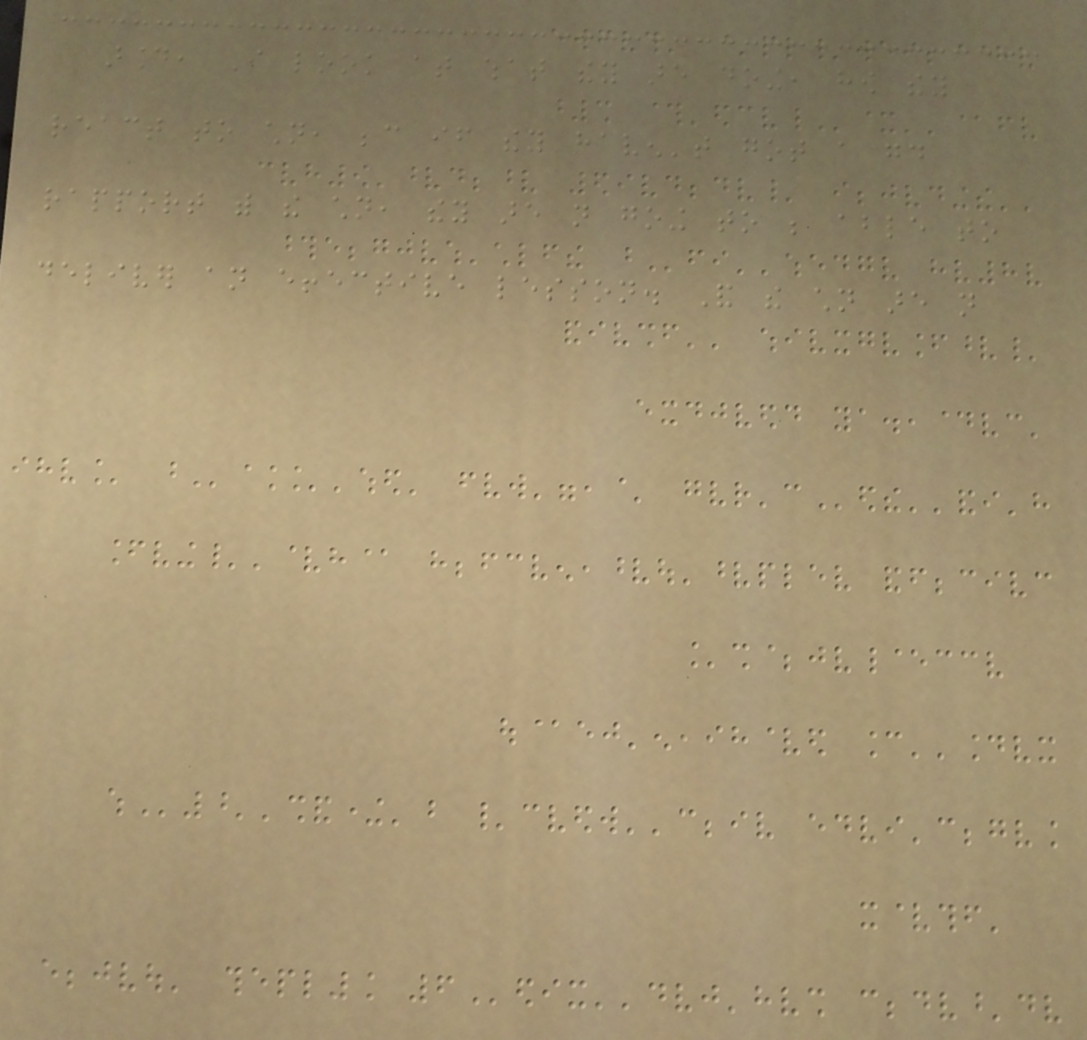around, I look at what they are doing, how they
react to children, because if they haven't got a good
rapport with the children, they are not going to be able to
deliver an effective lesson. And the children are not
